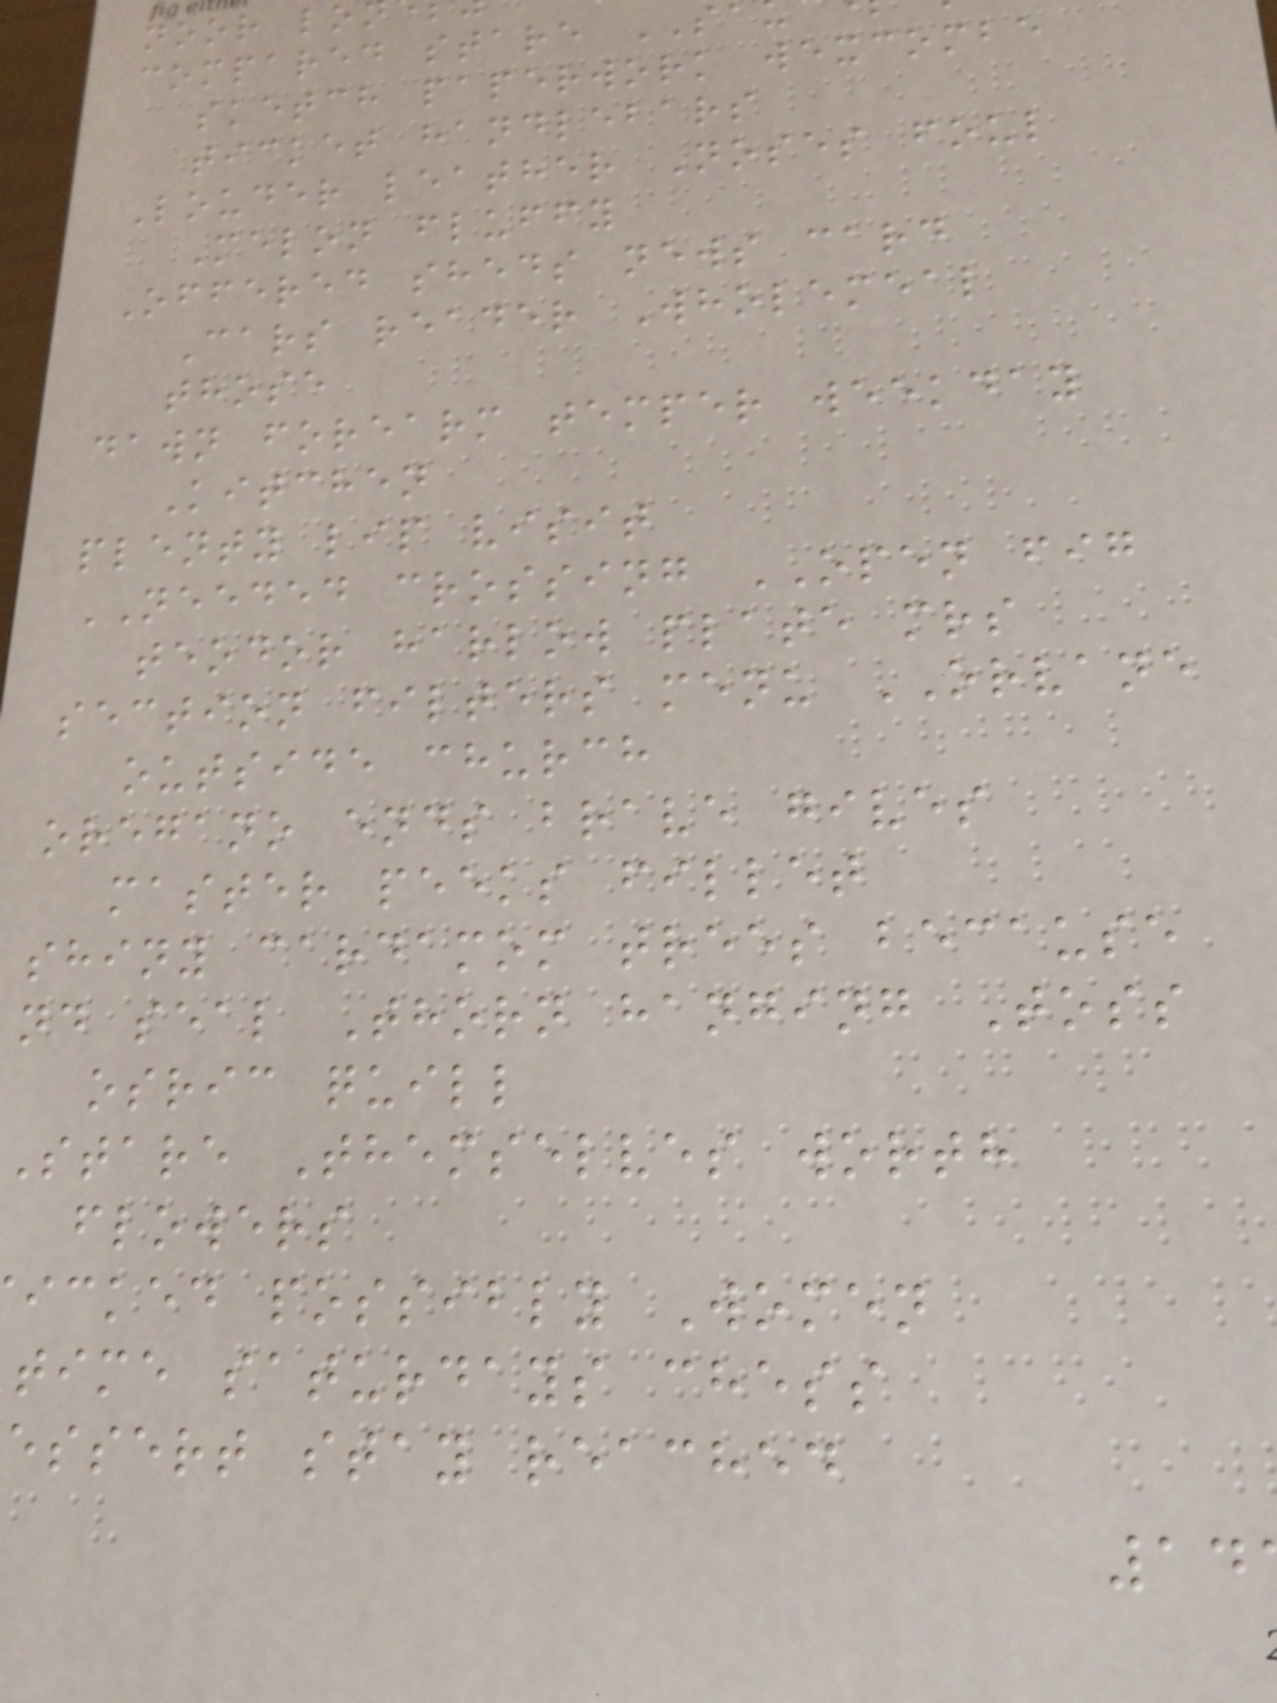noor lo
compared stare
sketch paperwork wexcombe
ticket handlebars
Louder leather Noses foul
Melon fluffy
Offered sheds news card
Cars reader Wholemeal
those
dawn forearm temper weekday
Kitchen
plenty lip visit
NEEDED crossing OPEN fig
teodor harlow plate mrs
section filters menu ORVANE
outside church
oregano ends brave gives
master peeks fillet
shiny cardamom trees because
nd seal Thorn hanging Toss
osric quill
Stare Themselves worth
flowers
icked possibly Women
time saturdays chess
essert stay reached
